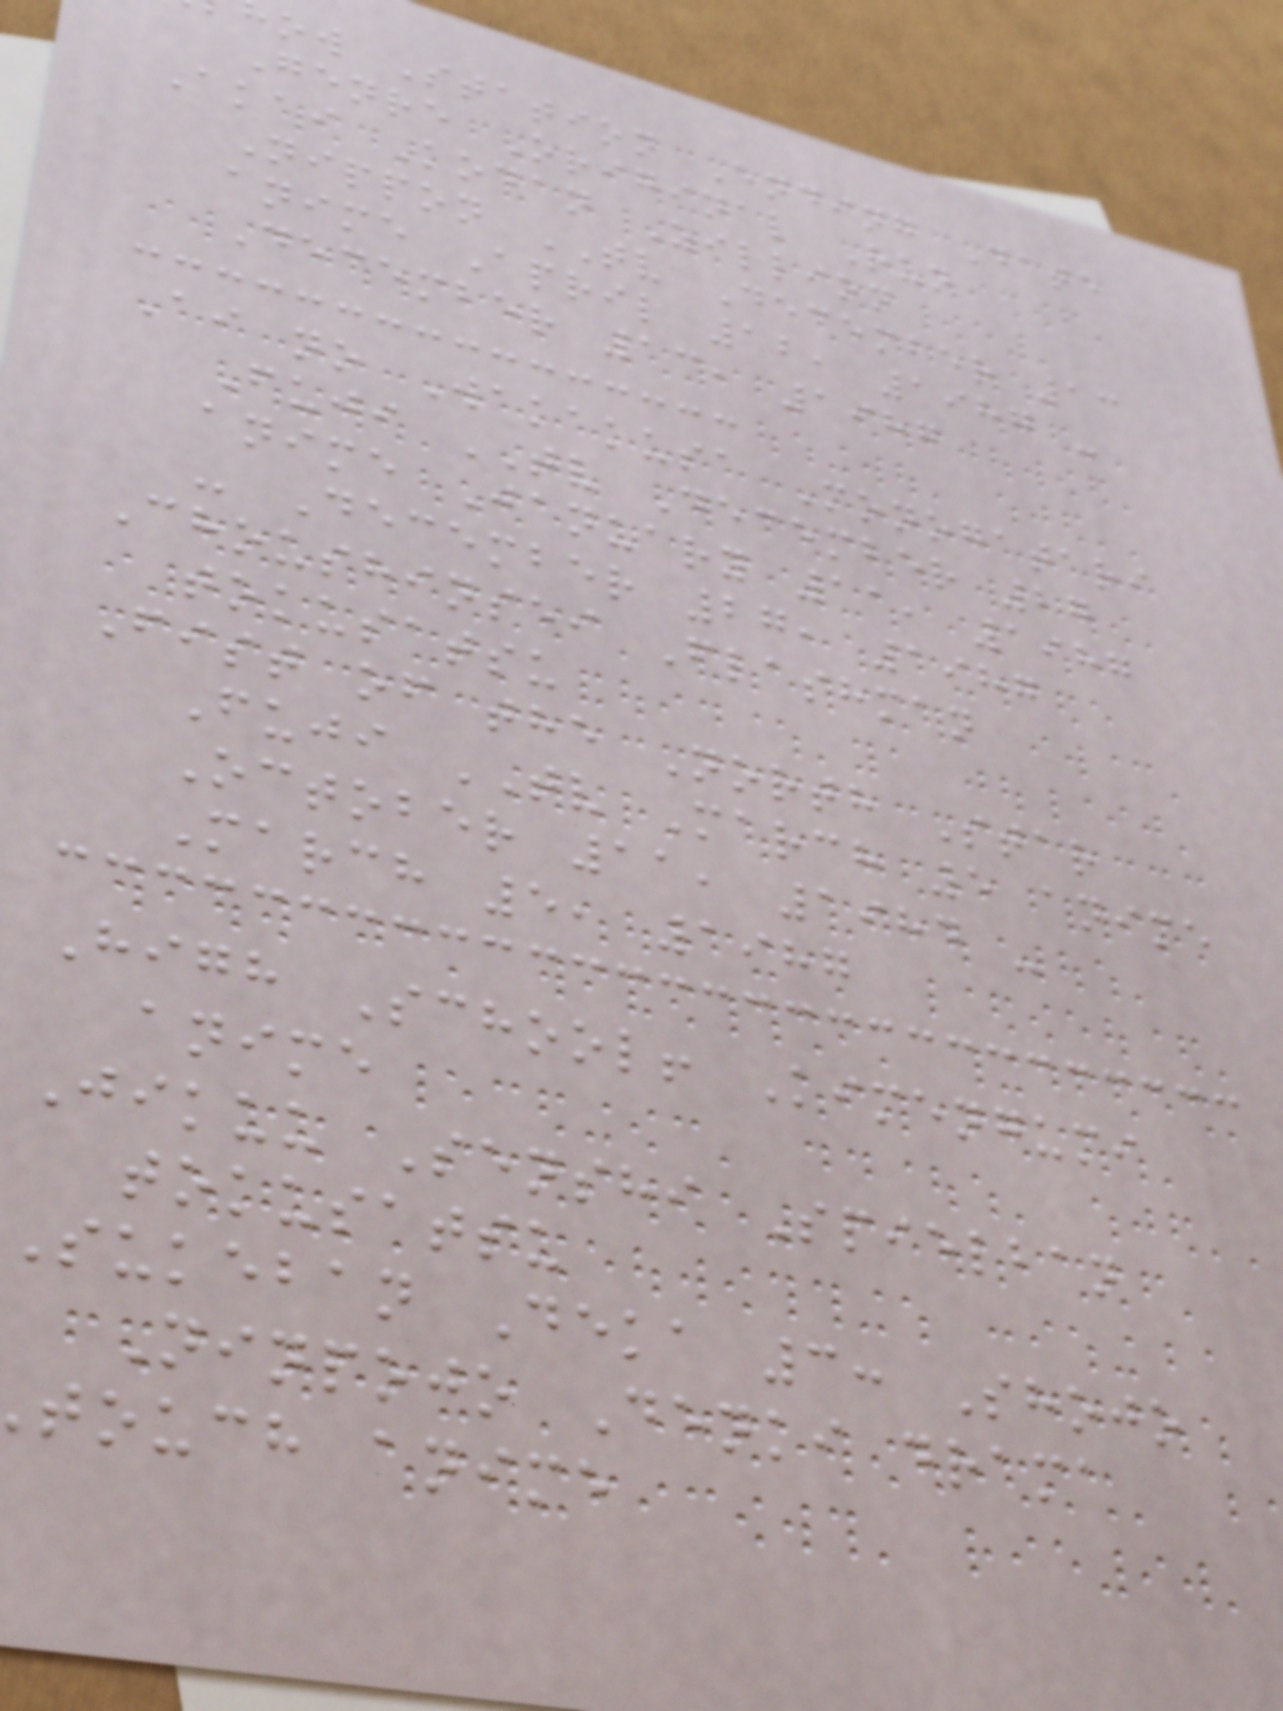ow Station Ending Date
Genre Original Run
Akai Kodan Zillion
Nippon TV December 13
anime April 12, 1987 -
December 13, 1987
Ai no Wakakusa Monogatari
Fuji TV December 27
anime January 11, 1987
- December 27, 1987
Choushinsei Flashman
tokusatsu
Fist of the North Star
Fuji TV March 5 anime
October 11, 1984 -
March 5, 1987
High School! Kimengumi
anime
Jikuu Senshi Spielban
tokusatsu
Sukeban Deka 3: Shojo
Ninpojo Denki drama
touch anime
